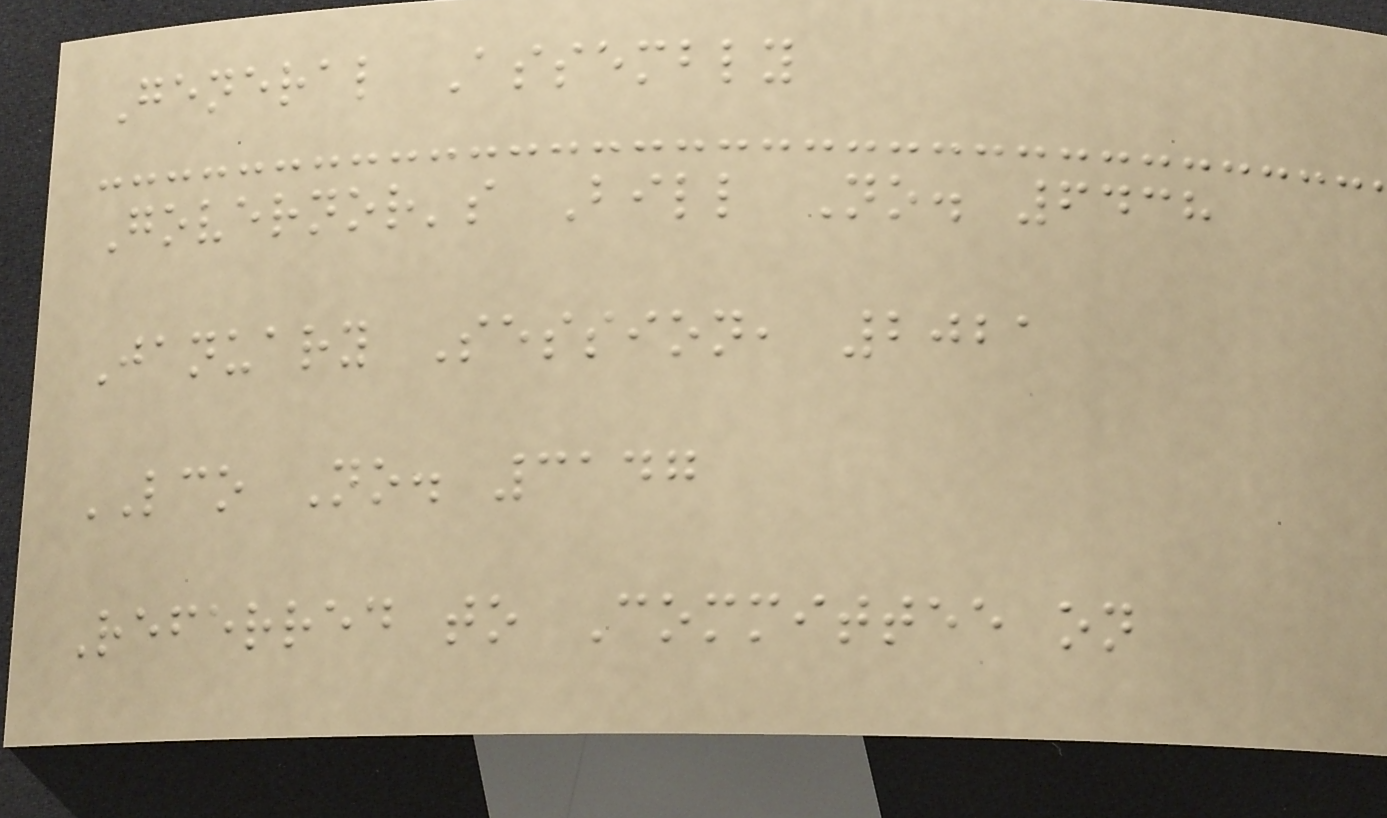General Assembly
Governor's Bill No. 6438
January Session, 2021
LCO No. 3147
Referred to Committee on
